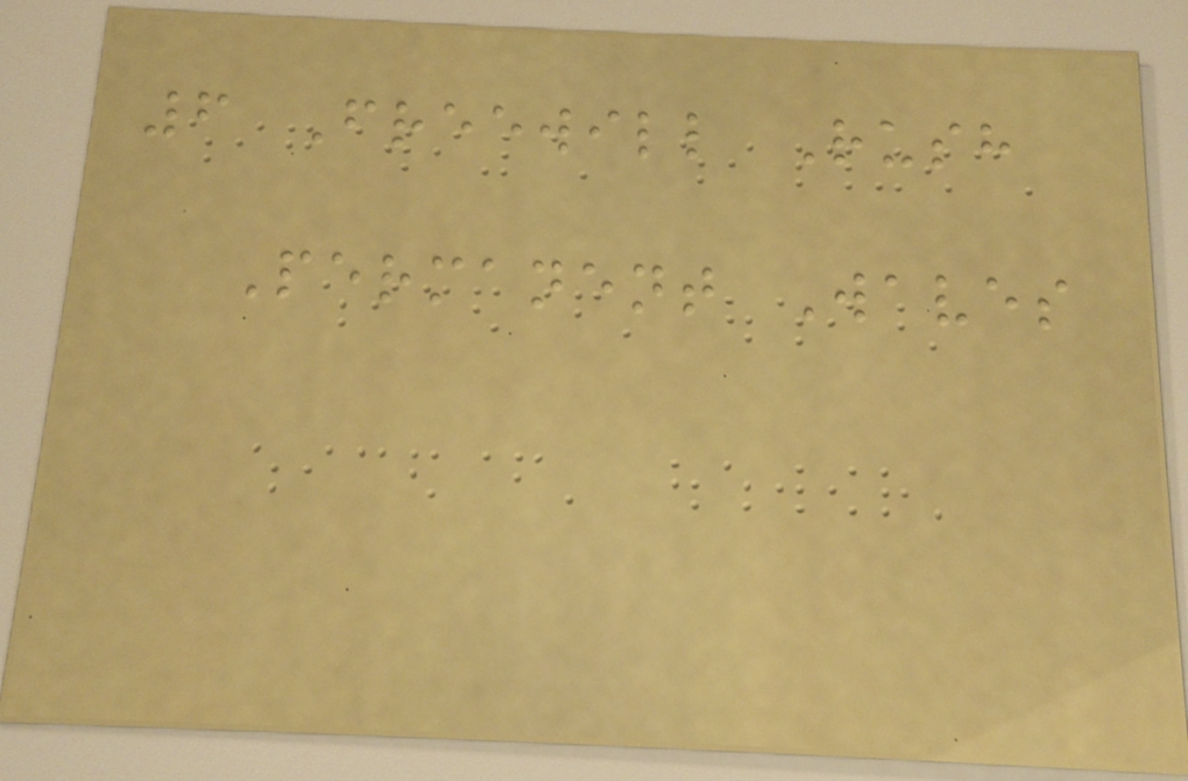6 Freewill Rush
Permanent Waves
